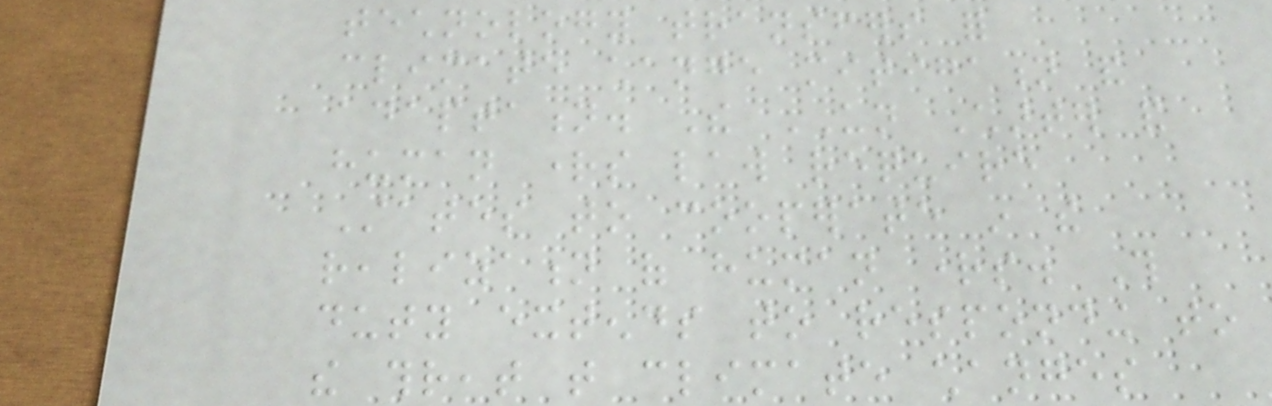technology transfers for
climate change mitigation and
adaptation. The UN Charter and
human rights law require
States to cooperate in the
realization of human rights. This
duty extends to responding to
the threat that climate changes
